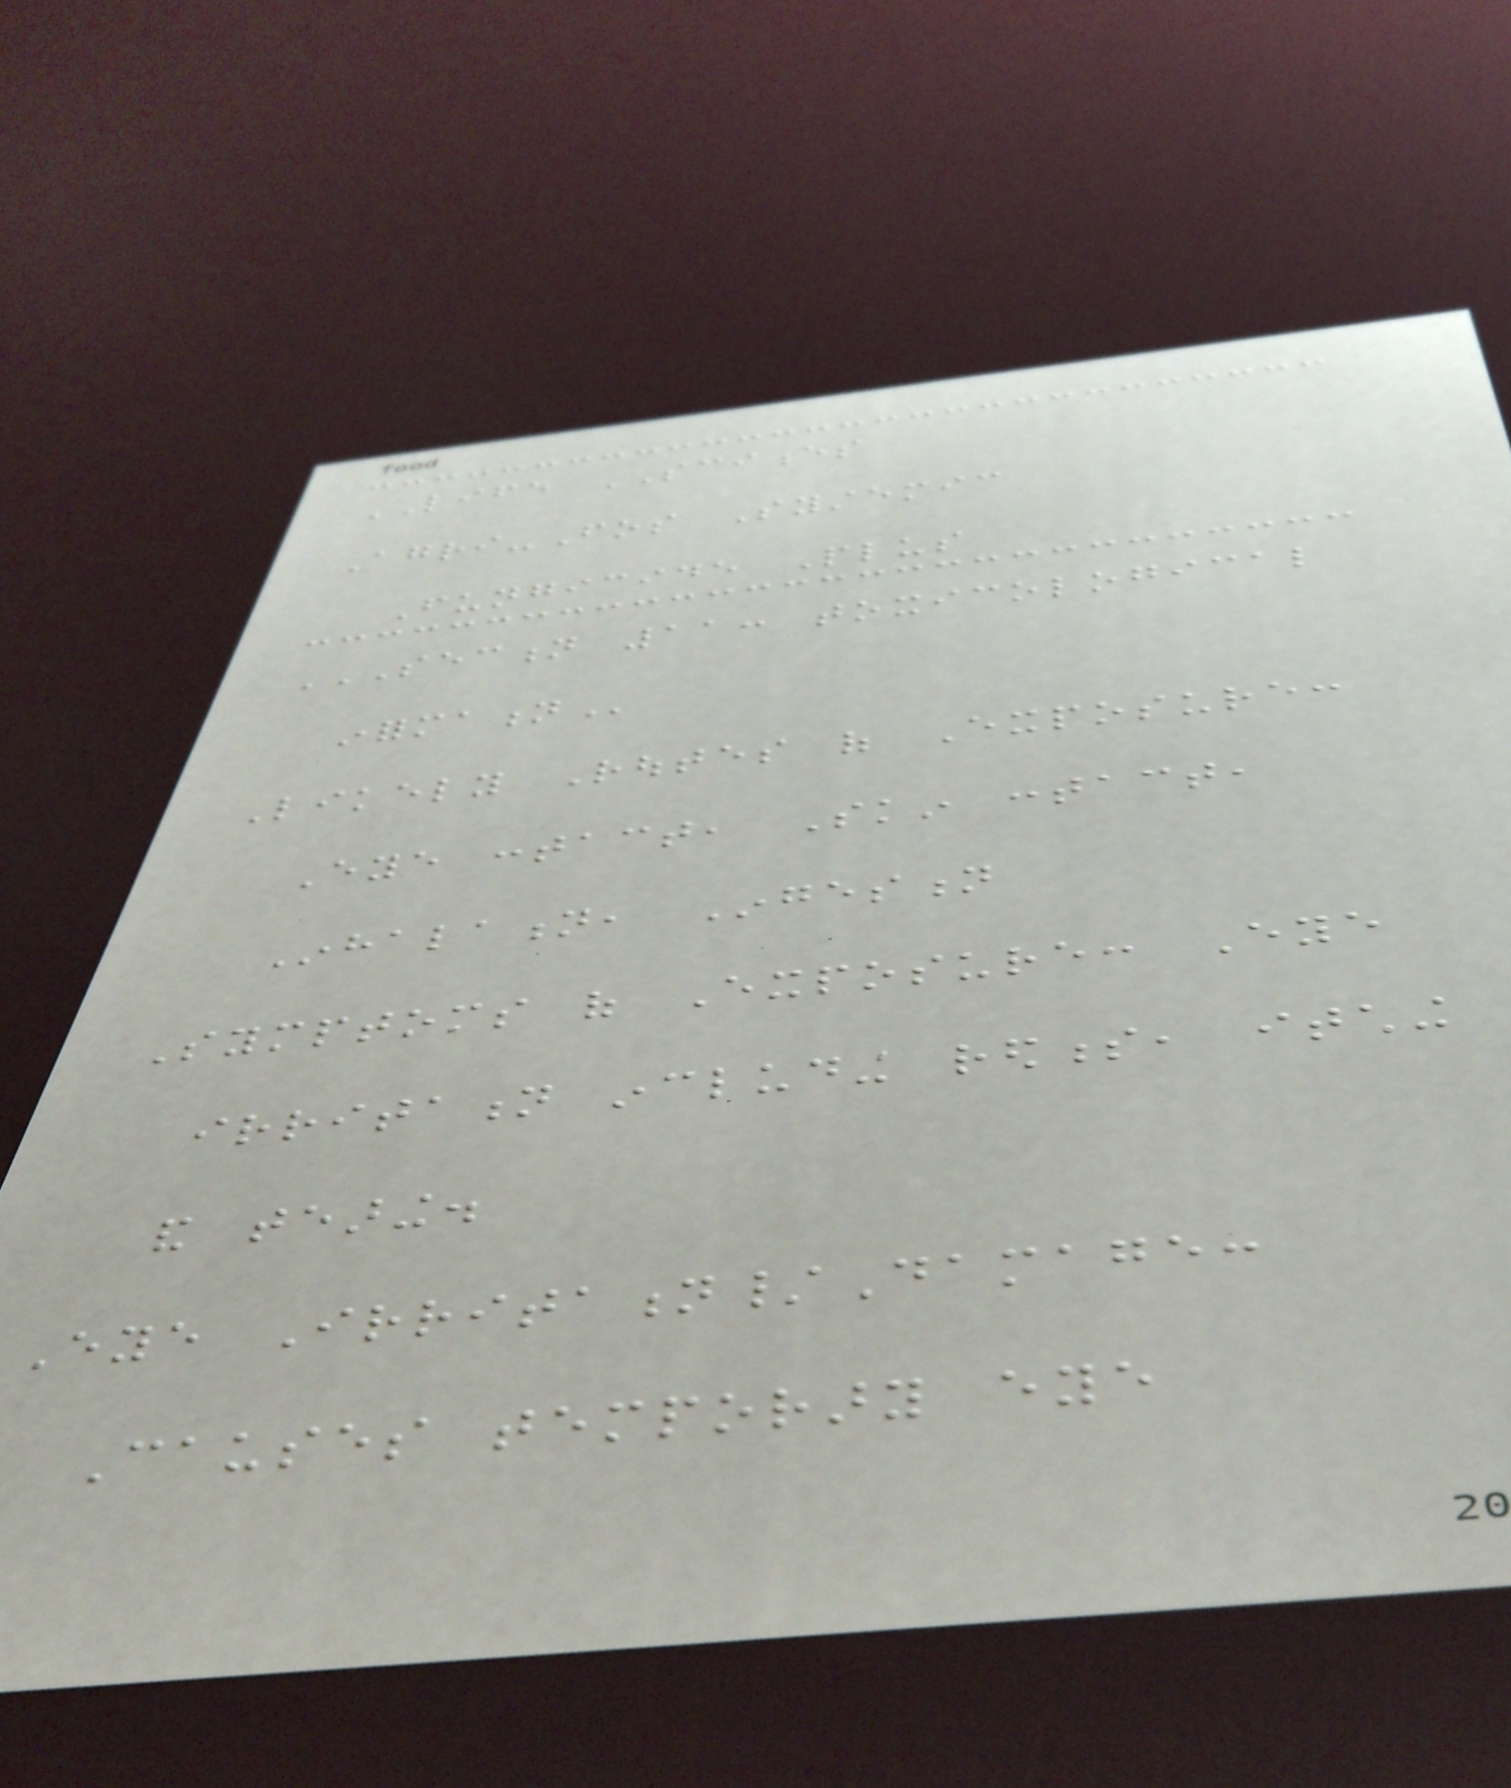LIFE SCIENCES
Agri-Fos Systemic
Fungicide Plus
SECTION 11: TOXICOLOGICAL
INFORMATION
Likely Routes of Exposure:
Eye contact, Skin contact,
Inhalation, Ingestion
Symptoms of Exposure: Eye
irritation including redness, itching
and tearing.
Eye Irritation/Damage:
Causes temporary eye
